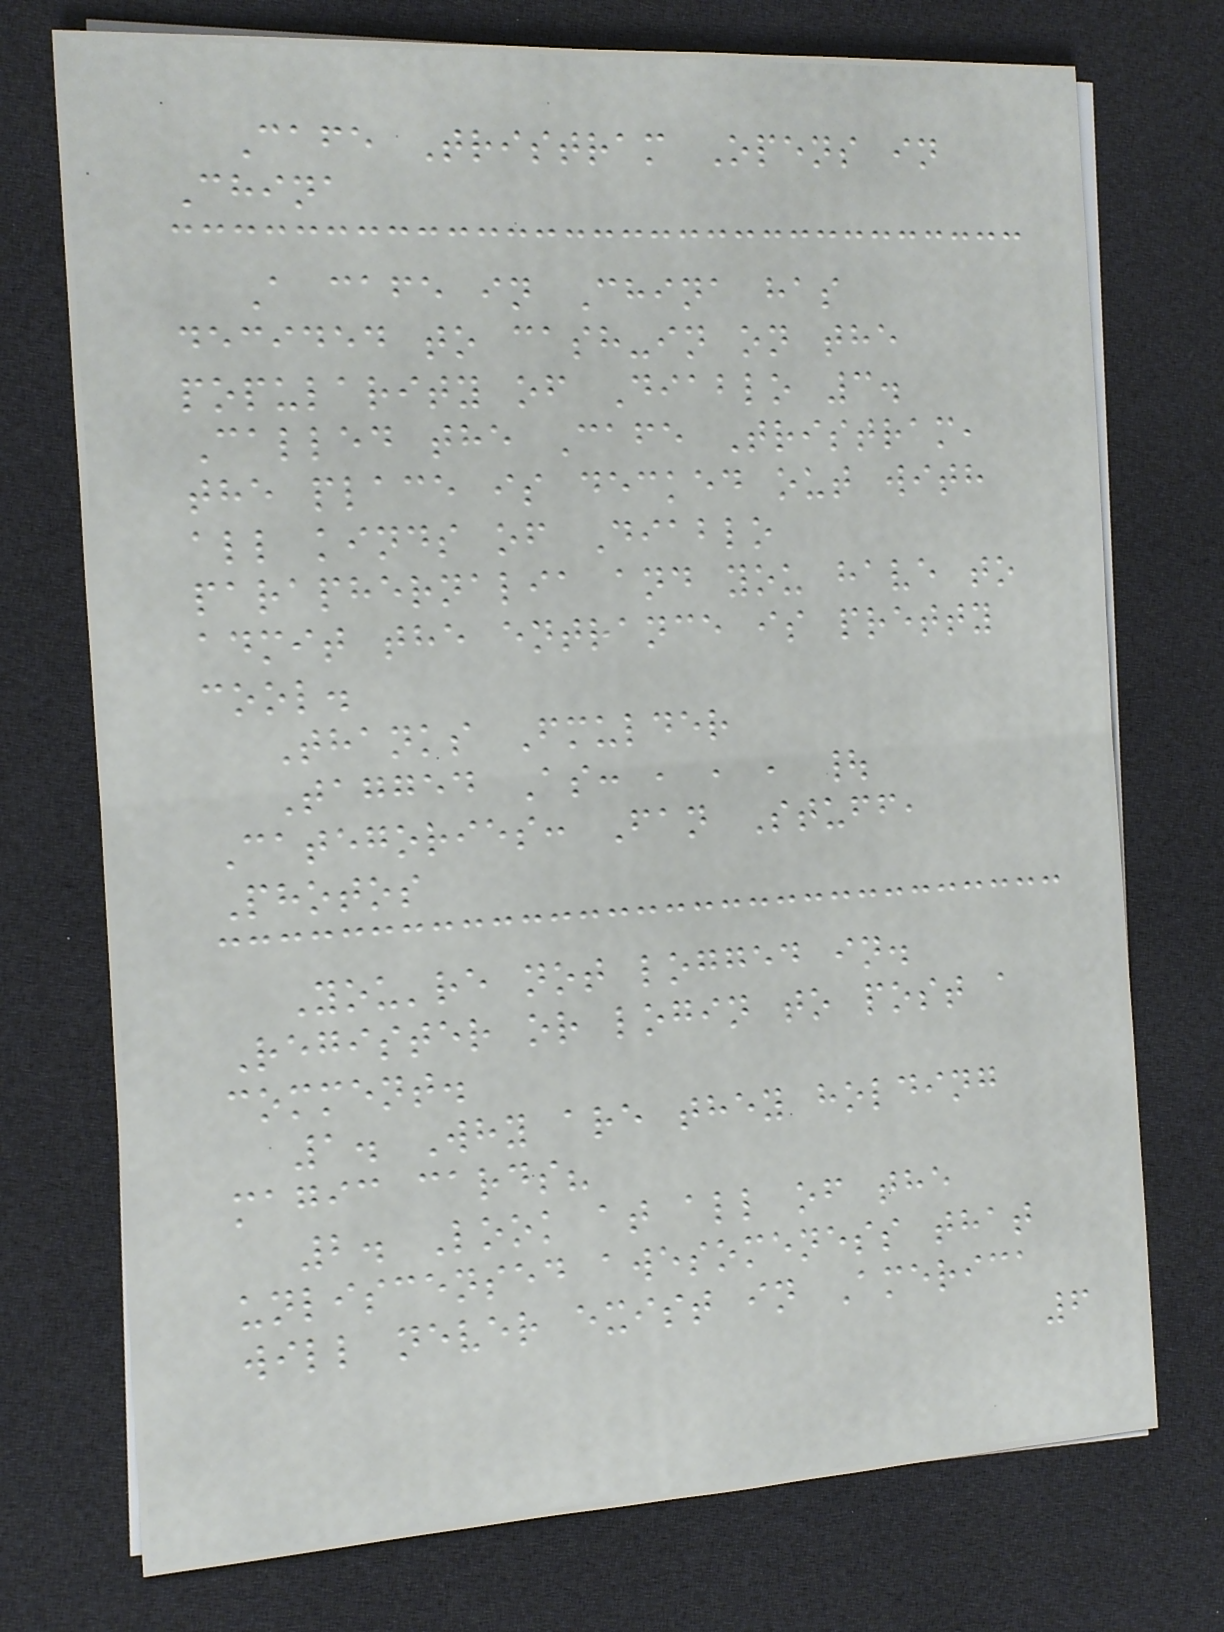Cafe Tristram Opens in
China
A cafe in China has
decided to cash-in on the
popularity of Diablo 3.
Called the Cafe Tristram,
the place is decked out with
all kinds of Diablo
paraphernalia and you have to
admit the entrance is pretty
cool.
Thanks Fmulder
Tagged As: , , , |
Categories: Fan Stuff,
Photos
You're not logged in.
Register or login to post a
comment.
1. Why are they holding
magic cards?
2. Look at all of the
unliscensed awesomeness that
will never exist in America
6
